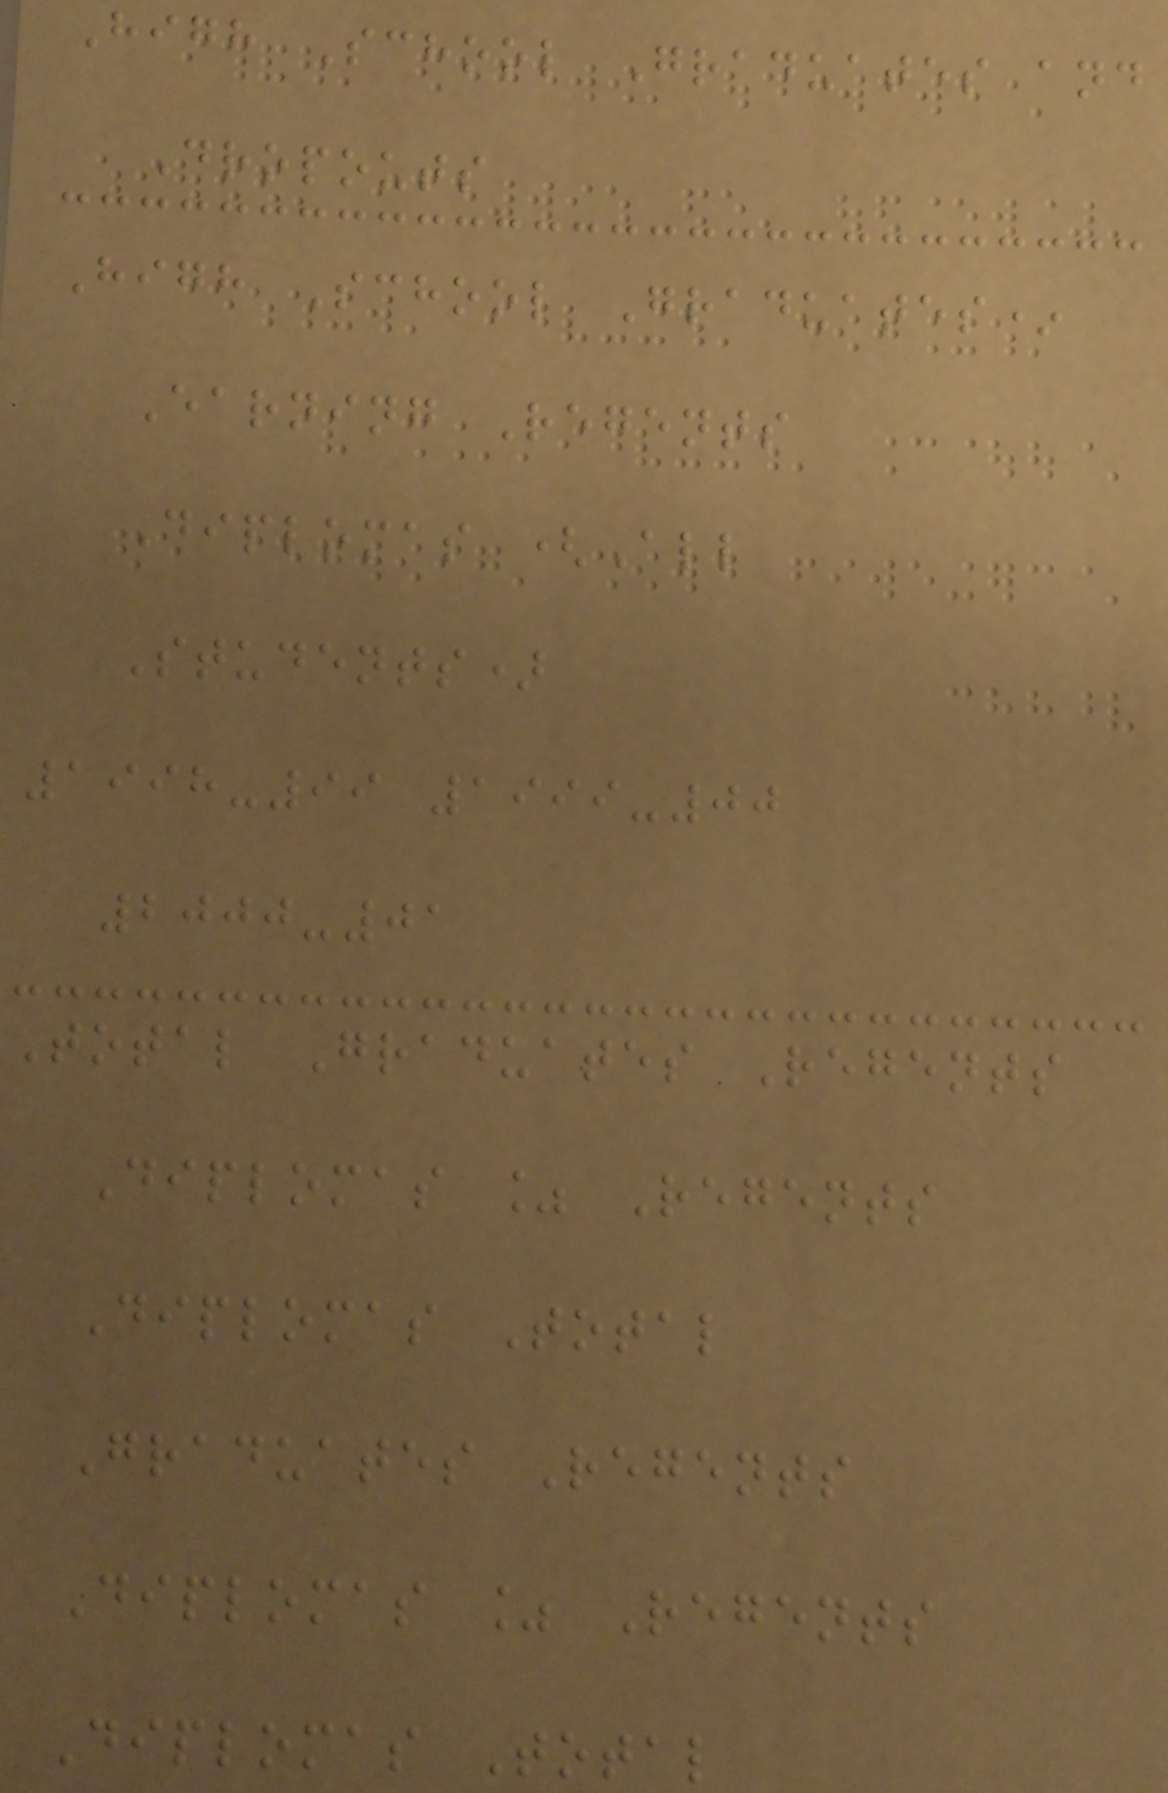High School Graduates and
Dropouts
High School Graduates*
Earning Regents
Diplomas (All
Students)
1998-99 1999-00
2000-01
Total Graduates Regents
Diplomas % Regents
Diplomas Total
Graduates Regents
Diplomas % Regents
Diplomas Total
